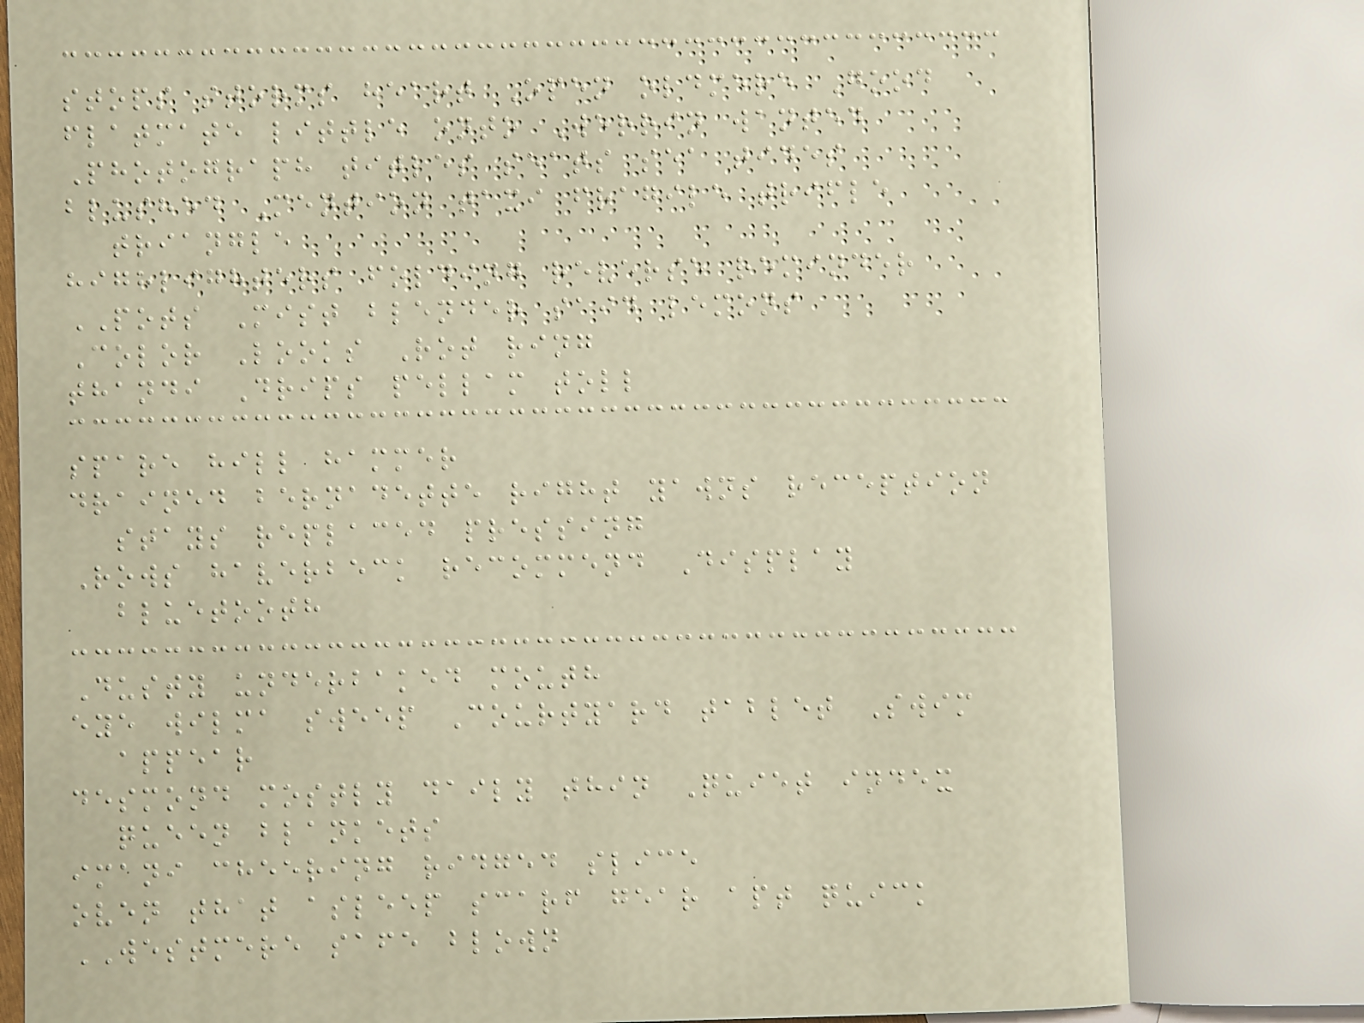stops storms heart Open oldmere Good
flatmate little onto Werrin wanted
Photograph titles seats sea tides
blushed Mention taxi fragile trifle
triangle
highlighters folding reverse reminder
POTS Mist blender said lemons
Color Looks Rot ring
thandi Drips pellam toll
spare hill hammer
drained bernadette right yawns reception
stays replaced pressing
Rows haverbeck recommend Display
bluetooth
Dusty underbaked mouth
eye wilma sweep Courtyard tablet Swim
appear
desmond mostly daily thin Quiet index
queen blankets
imani cheering ridged slice
oven that asleep scarf gear apt quick
WESTMERE safe blown
